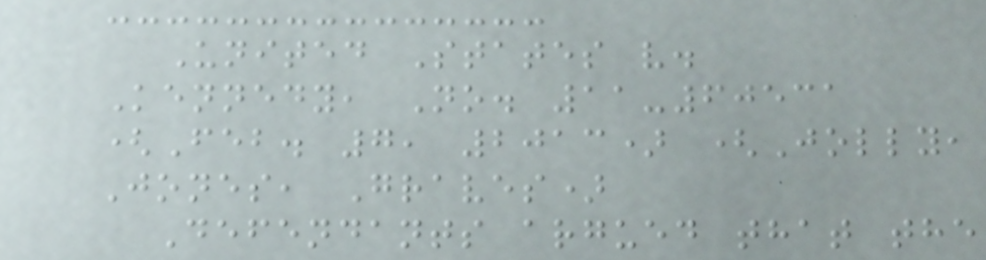United States v.
Kennedy, No. 11-60531
(Feb. 7, 2013) (Jolly,
Jones, Graves)
Defendants argued that the
